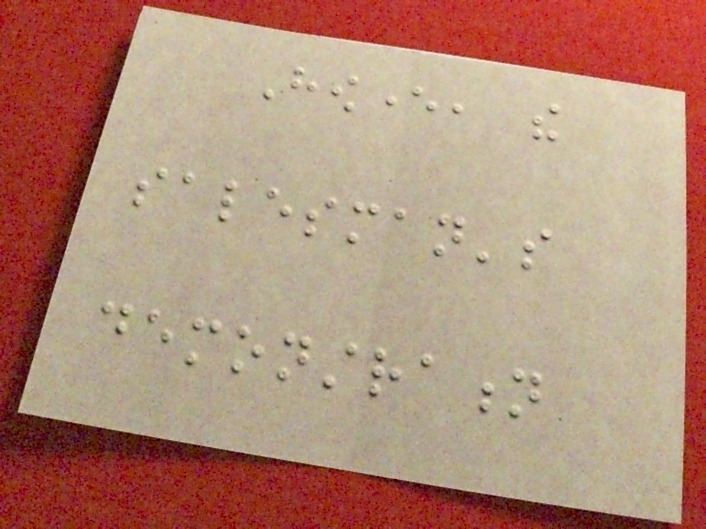However, the
salesman's
demonstration
